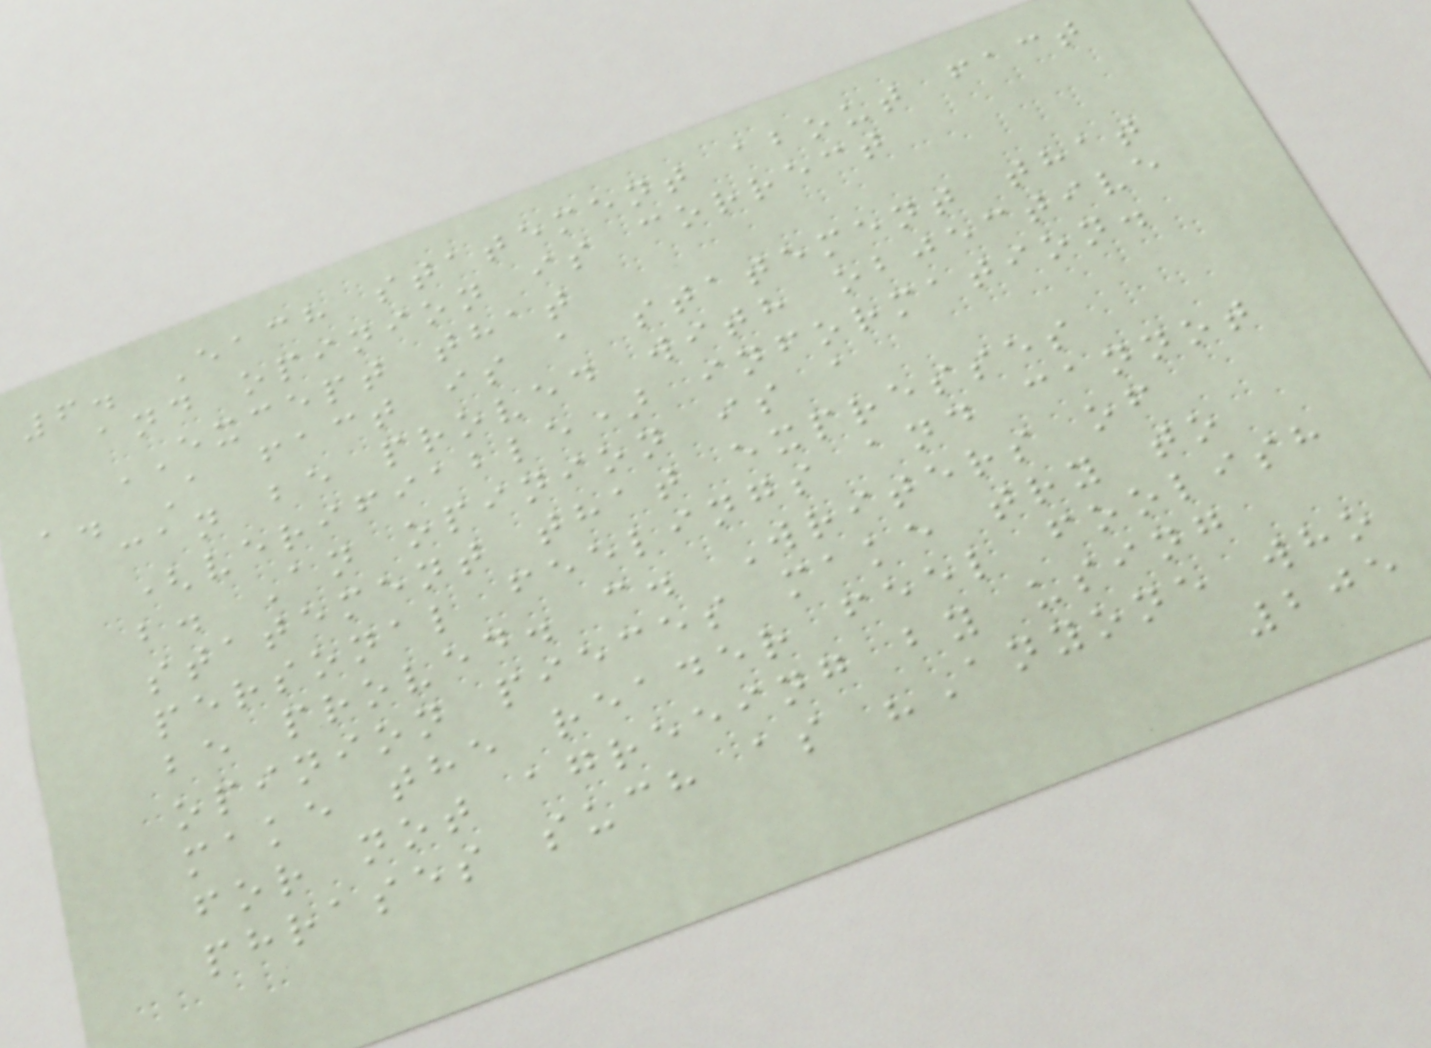6. Each statement about fact
and opinion is correct
EXCEPT that
a. A fact is a statement that
can be proved with objective
(verifiable) information.
b. An opinion is a
statement that expresses
personal feelings and cannot
be proved. c. Writers of
opinion pieces make try to
make the reader feel foolish
for not agreeing by using
phrases such as "Anyone who
205
